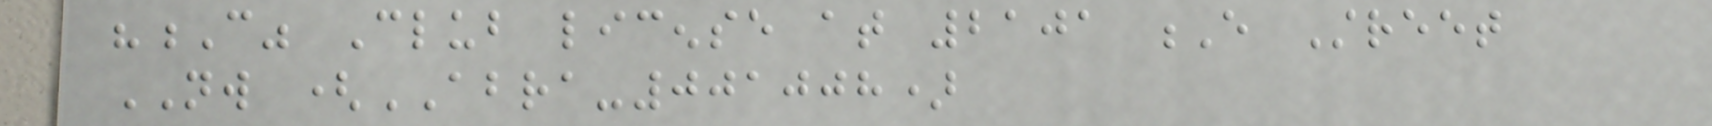"C" Club license at 2101 E Street
NW (ABRA-001008)
